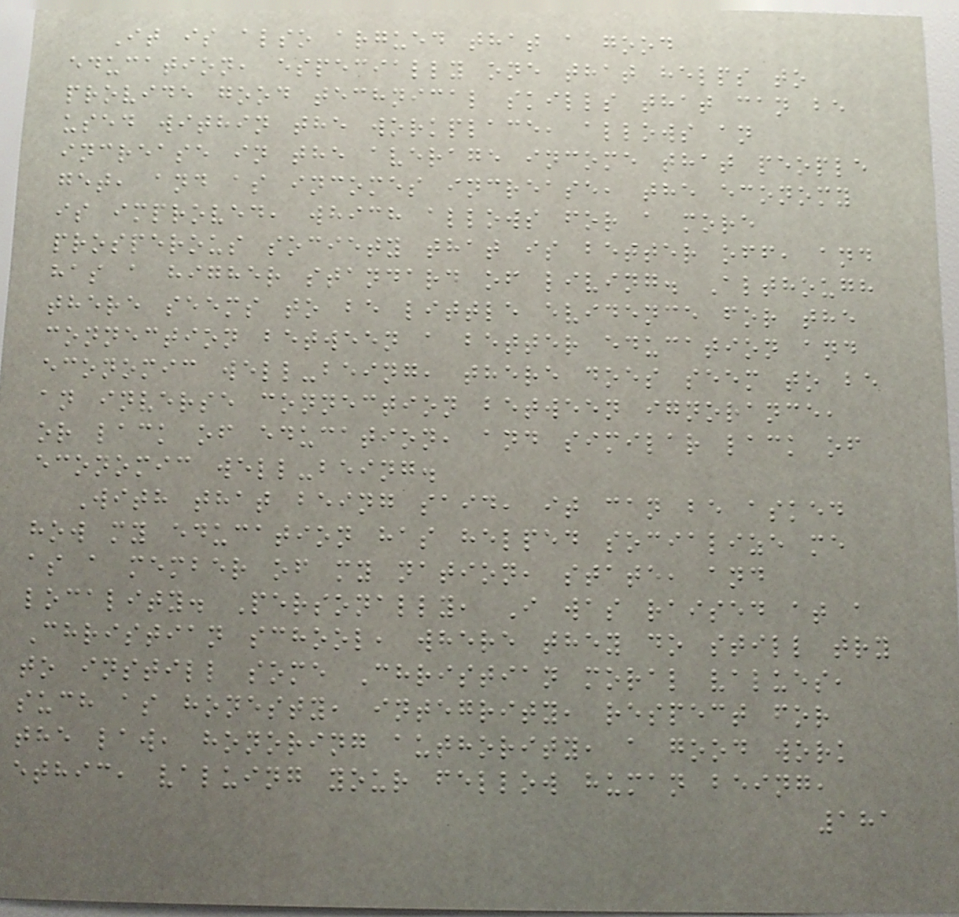It is also argued that a good
education, especially one that helps to
provide good technical skills that can be
used within the workplace, allows an
increase in the average income that people
get, and as incomes increase, the economy
is improved, which allows for a more
prosperous society that is better off, and
has a higher standard of living. Although
there seems to be little evidence for the
connection between a better education and
economic well-being, there does seem to be
an inverse connection between ignorance,
or lack of education, and similar lack of
economic well-being.
With that being said, it can be asked
how my education has helped socialize me
as a member of my nation, state, and
locality. Personally, I was raised at a
Christian school, where they do still try
to instill some Christian moral values,
such as honesty, integrity, respect for
the law, honoring authority, a good work
ethic, valuing your fellow human being,
181
